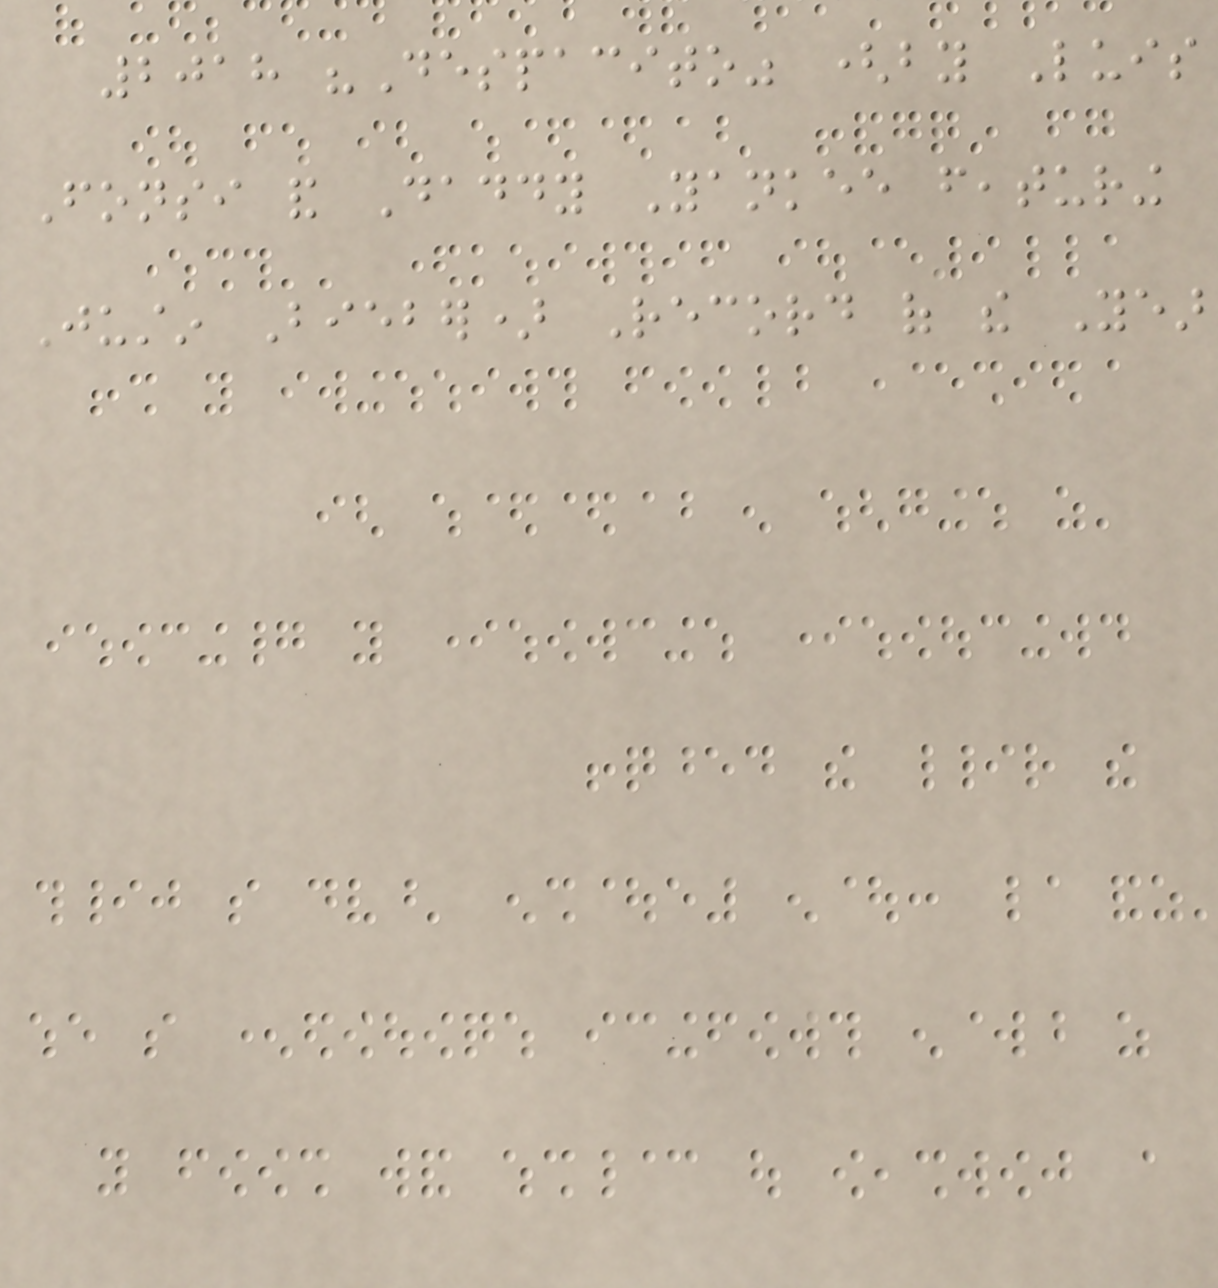2018 "Despacito" (by Luis
Fonsi and Daddy Yankee featuring
Justin Bieber) Record of the Year
